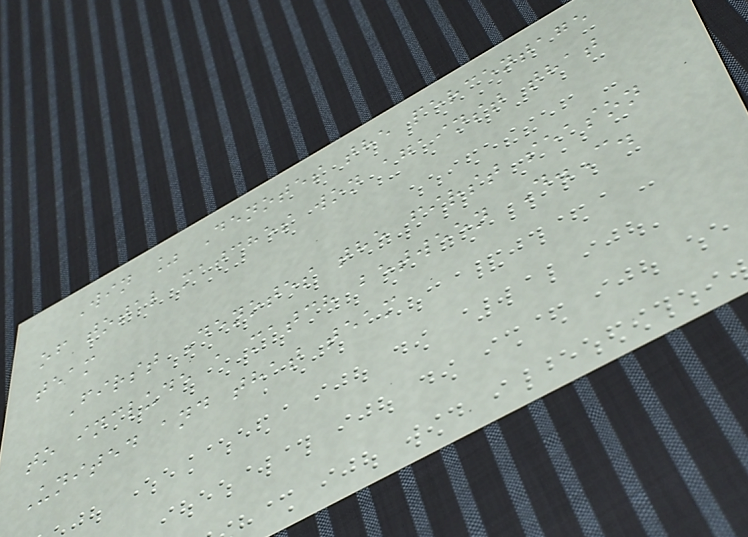Win % Denotes the percentage
of total matches won against that
team
First Denotes the first season
to include a match between D.C.
United and that team
